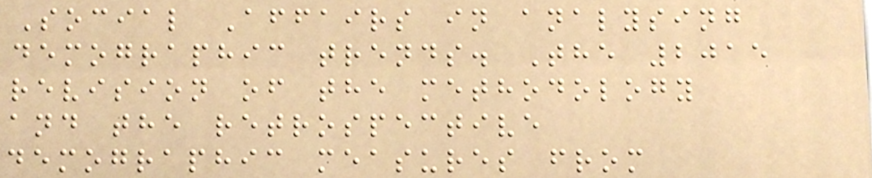Social Affairs in analysing
demographic trends. The 2015
revision of the methodology
and the retrospective
demographic measures from
